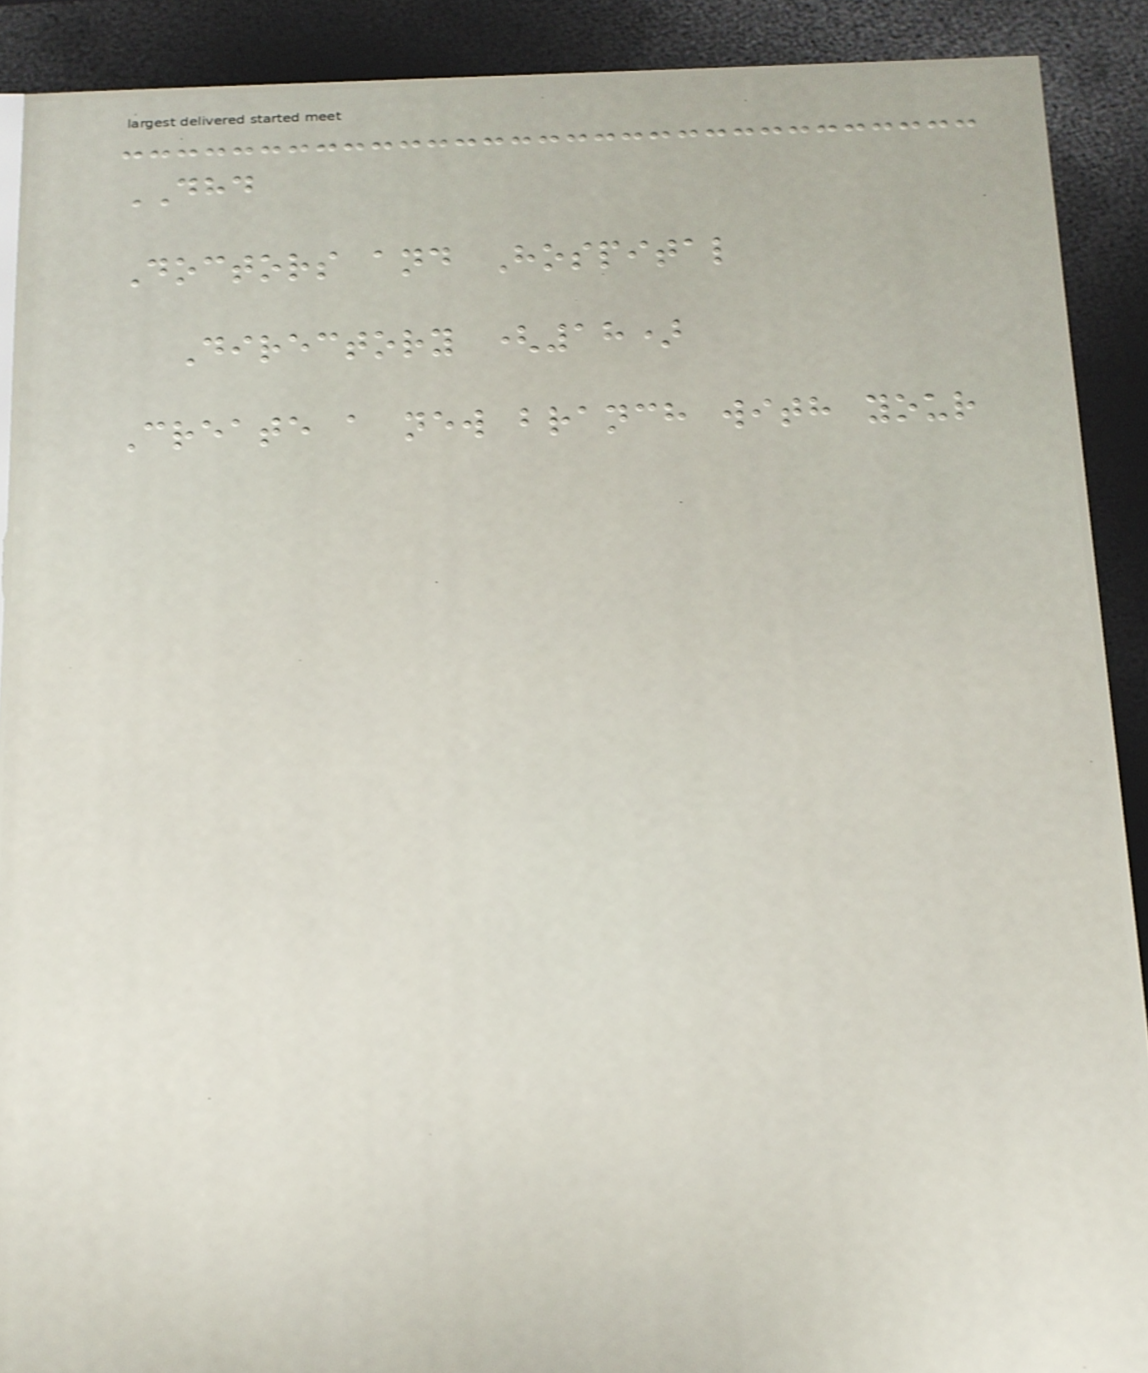DHD
Doctors and Hospital
Directory (18)
Create a new branch with your
